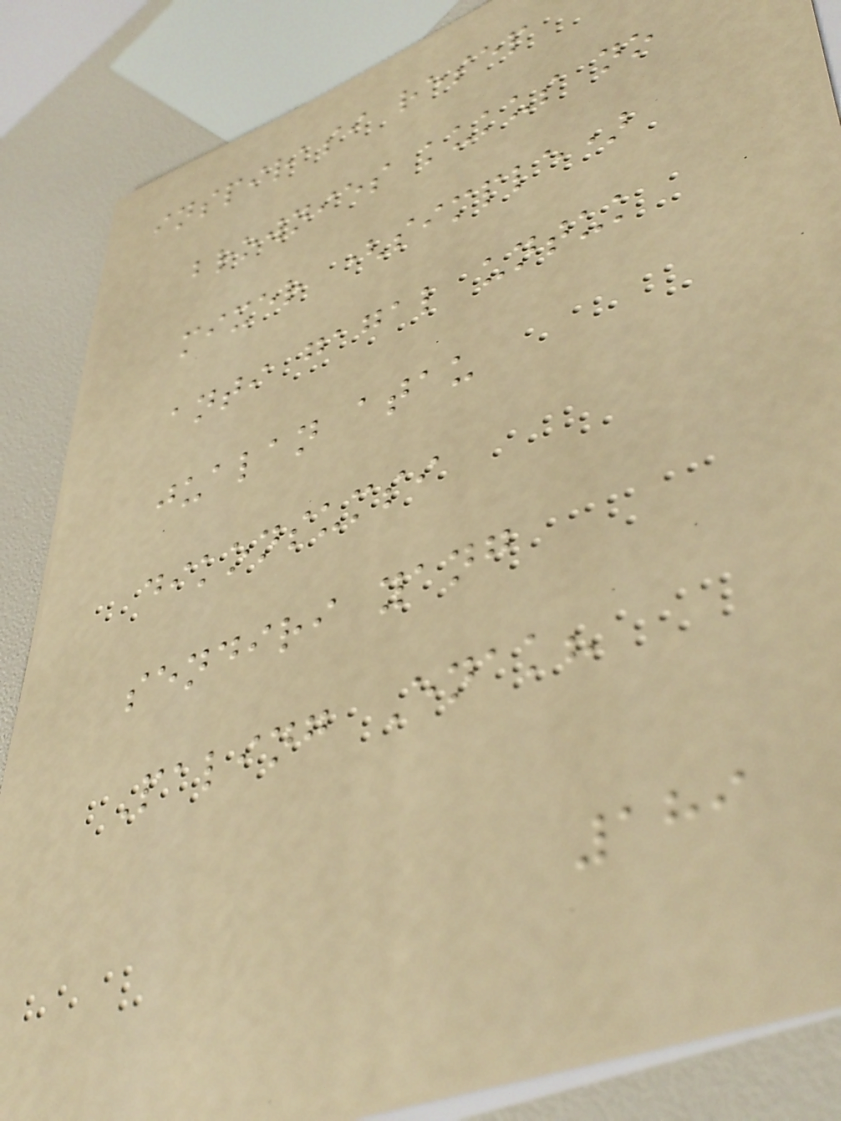inspirasi resep
brownies kukus no
mixer (simple)
anti gagal untuk
jualan atau
dikonsumsi
sendiri yang
Paling Enak?
189
